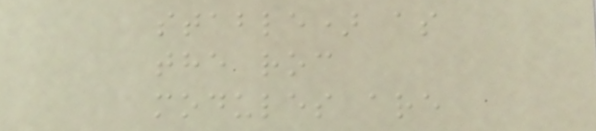stable) as
the roc
modules are
